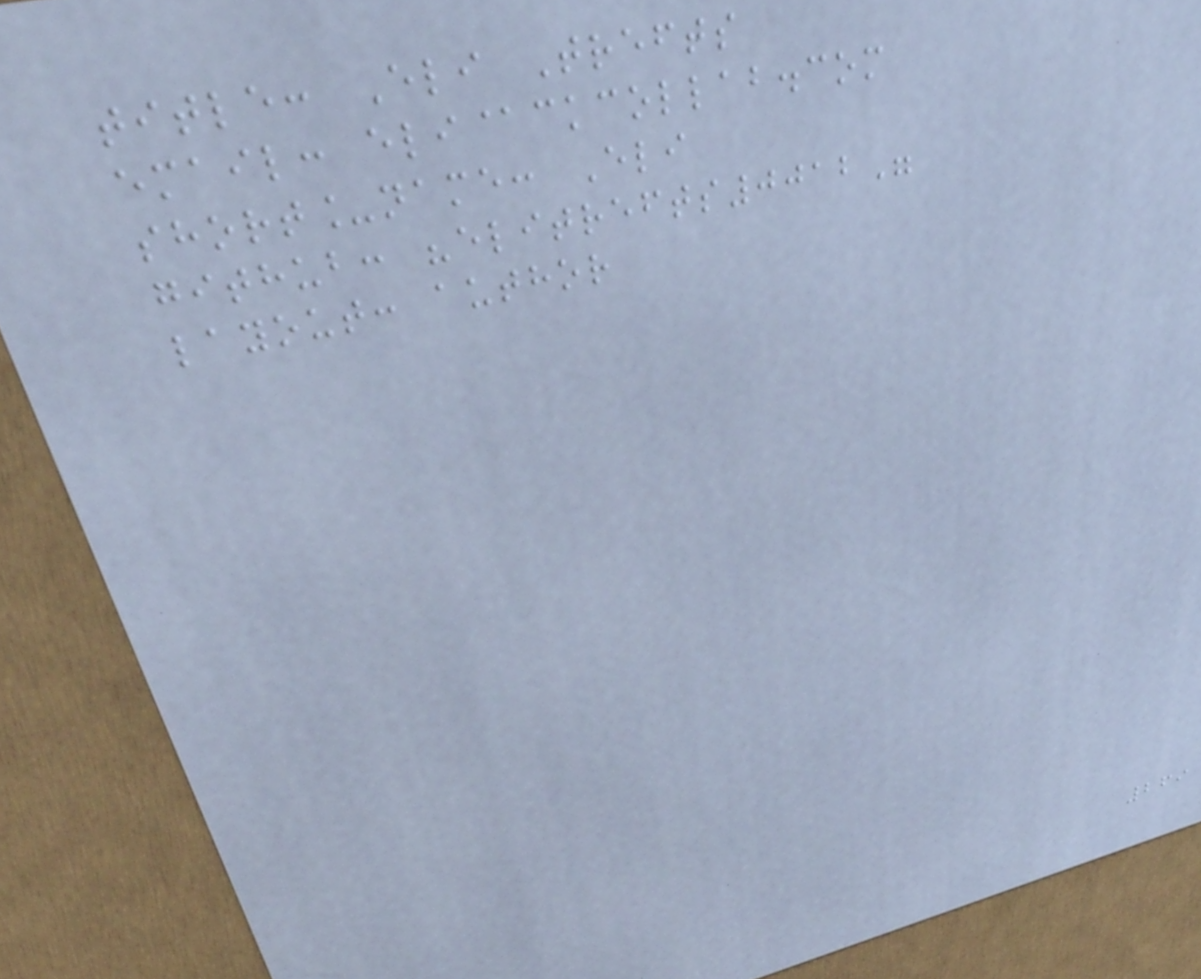title: Eli Trefts
email: eli@ckcollab.com
short_name: Eli
github: "elitrefts0012"
layout: author
269
